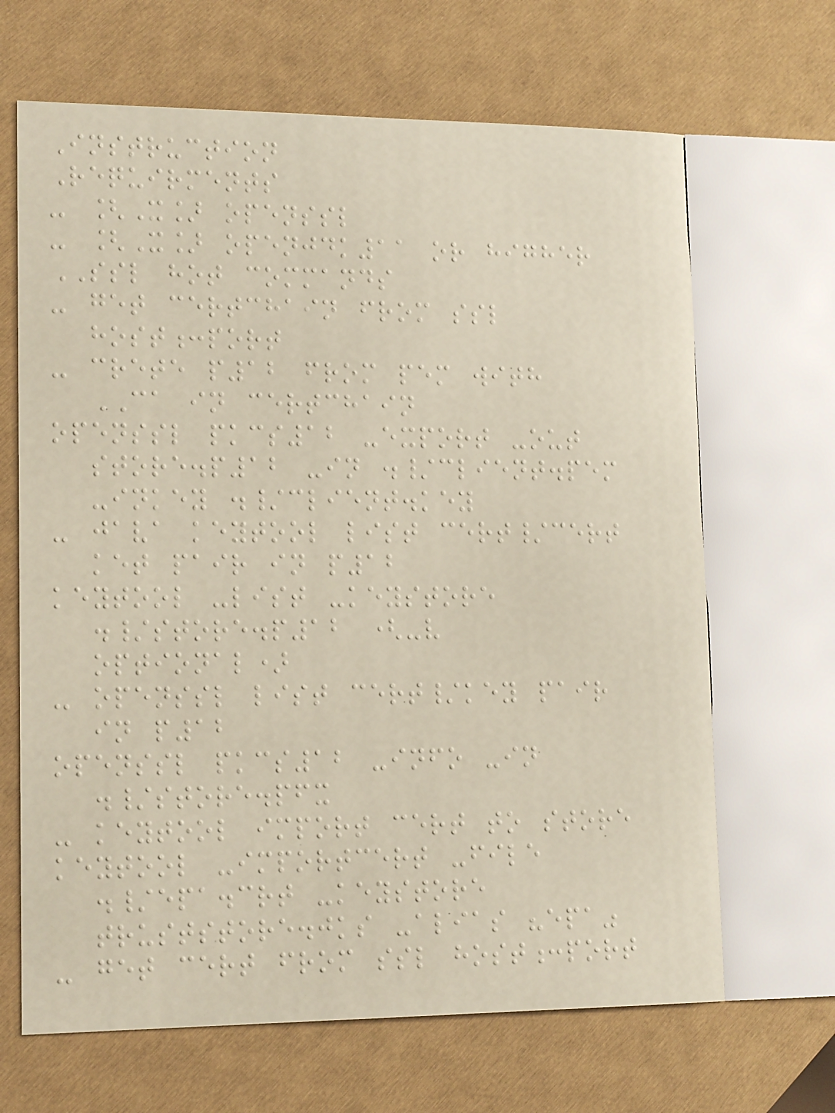Instruction
Requirments
- [X] openssl
- [X] openjdk11 or higher
SSL hot commands
- get certchain from ssl
host:port
- crete p12 from pem with
CA in certchain
openssl pkcs12 -export -out
store.p12 -in ./client.pem
-inkey ./client.key
- java keytool list cert/cert
ket pair in p12
keytool -list -keystore
./store.p12 (-v
optional)
- openssl list cert/key pair
in p12
openssl pkcs12 -info -in
./store.pfx
- keytool import cert to store
keytool -importcert -file
./epa.crt -keystore
truststore.jks -alias "epa"
- get cert from ssl host:port
